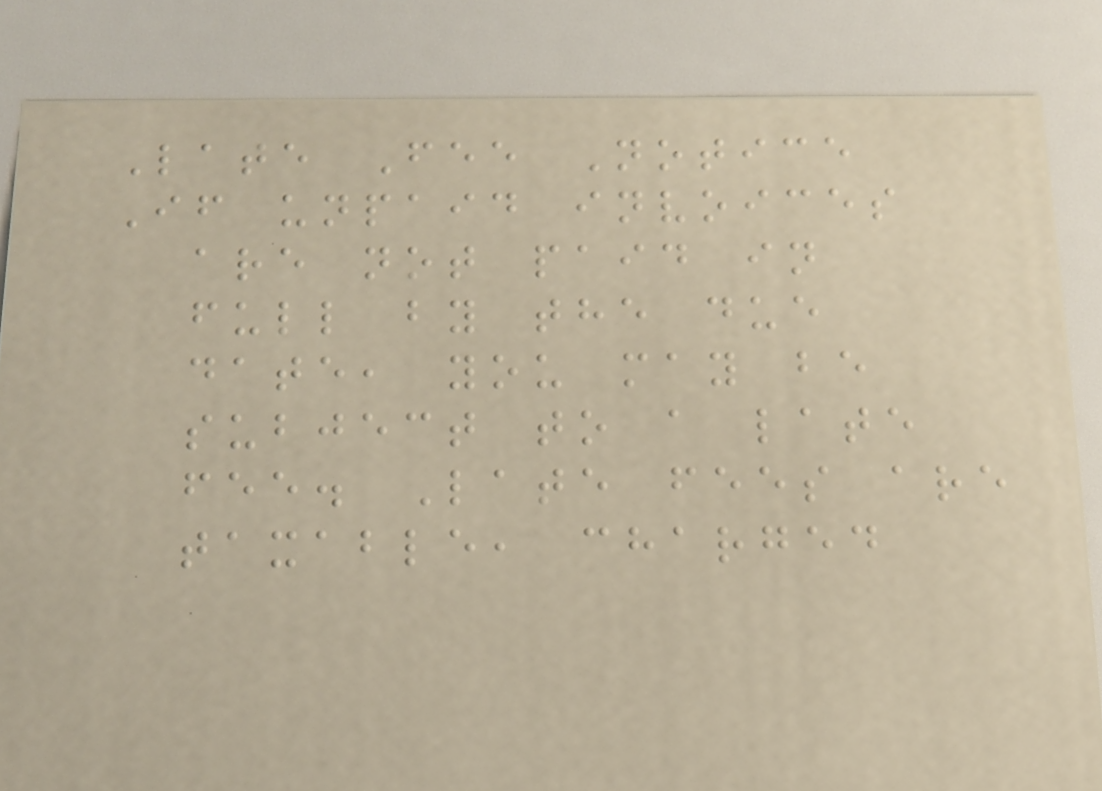Late Fee Notice
If unpaid invoices
are not paid in
full by the due
date, you may be
subject to a late
fee. Late fees are
taxable, charged
